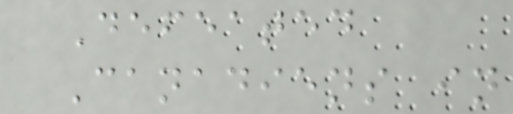Defeated
Canadiens in
